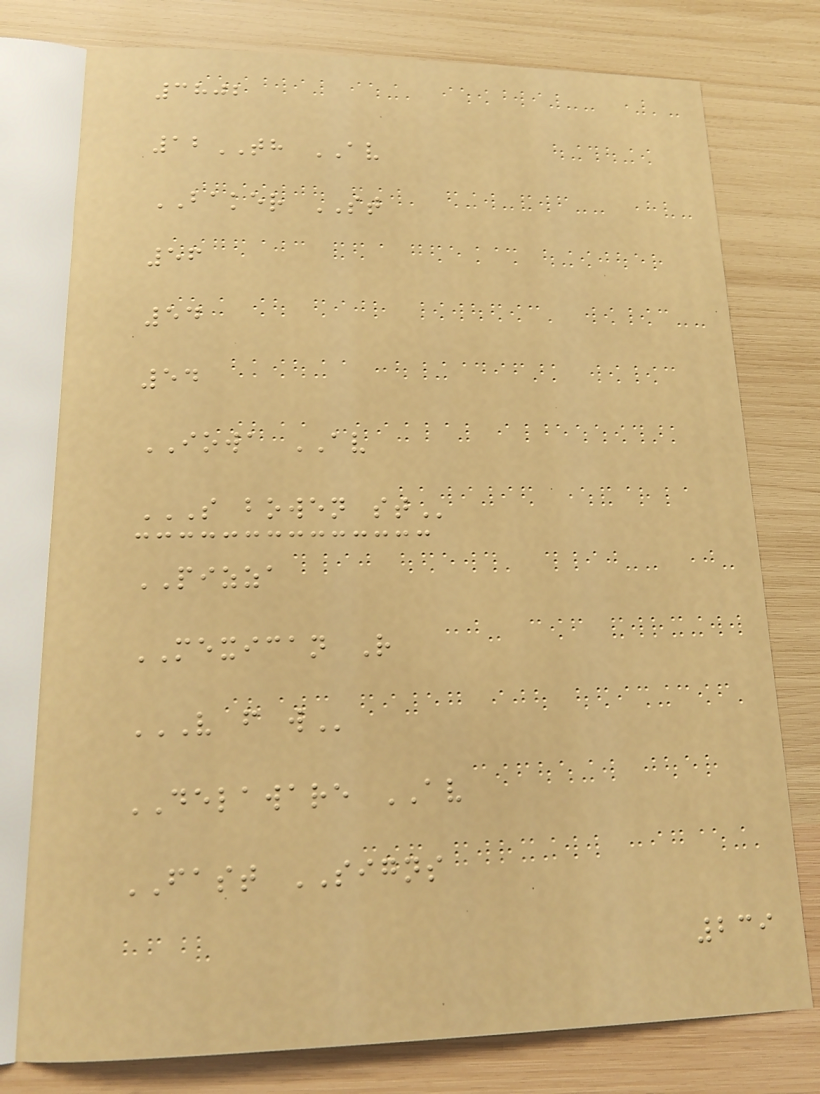3802
12TH AV
BAKER ST
56
54
54
IOWA AV
S BOWEN ST
PIZZA
MEXICAN R
V F W
DELAWARE AV
FAST SIGNS
239
